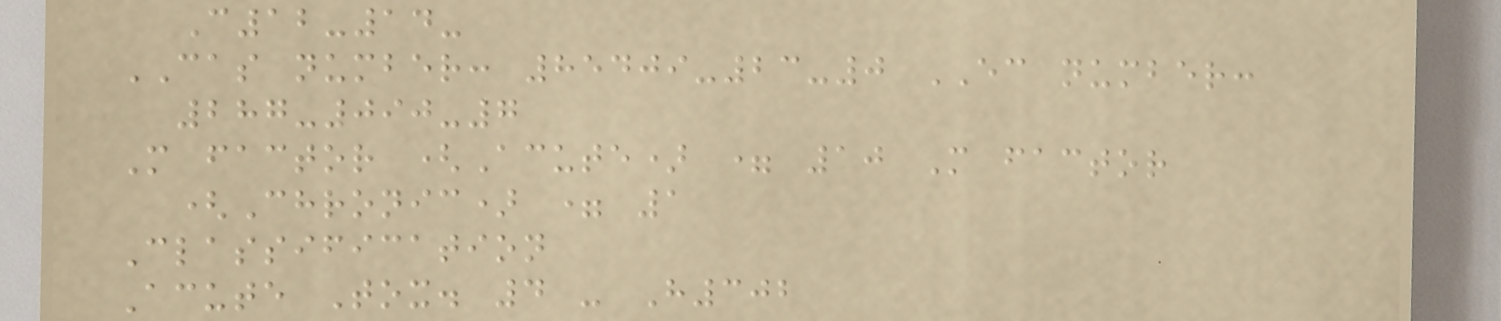C12-14-
CAS number: 85409-23-0 EC number:
287-090-7
M factor (Acute) = 10 M factor
(Chronic) = 1
Classification
Acute Tox. 4 - H302
